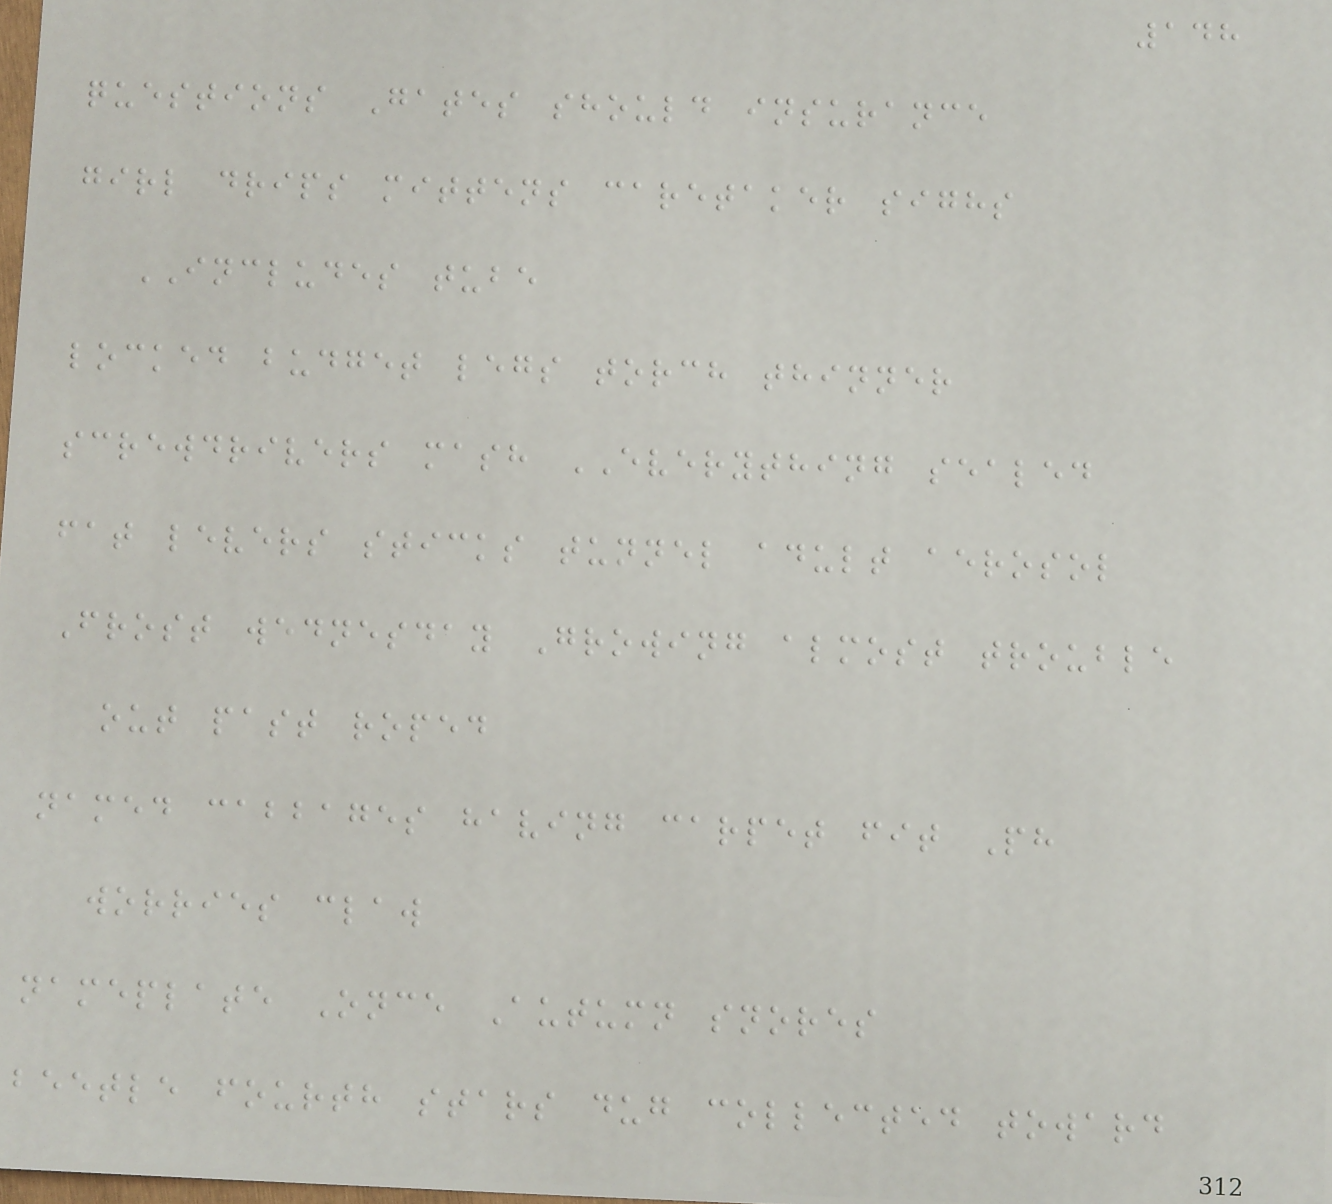148
questions Gates should insurance
girl drips mittens caretaker sighs
INCLUDES tube
locked budget legs torch thinner
screwdrivers mash EVERYTHING sealed
fat levers sticks tunnel adult aerosol
Frost wednesday Growing almost trouble
out past roped
named cabbages having carpet fit Ph
worries claw
nameplate Once Autumn snores
beetle fourth stars dug collected toward
